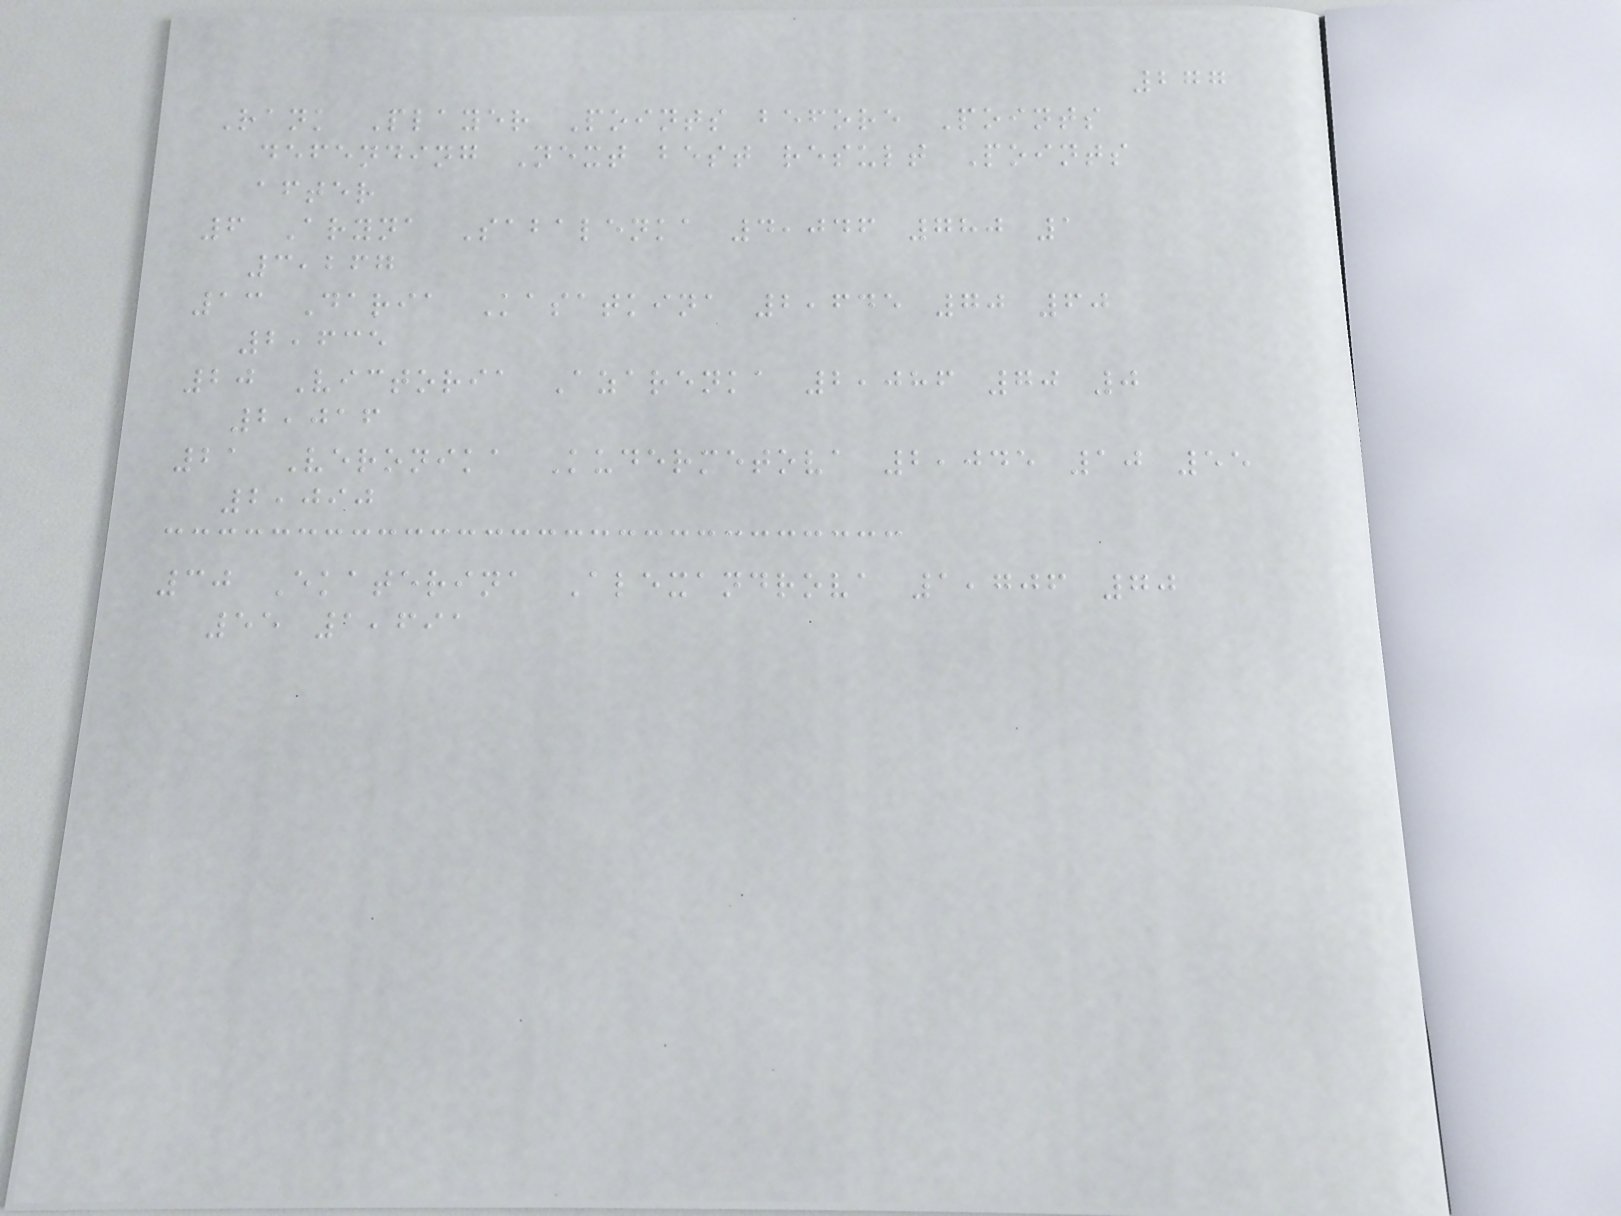277
Rank Player Points before Points
defending Next best result Points
after
6 Aryna Sabalenka 4,046 780 1
3,267
13 Daria Kasatkina 2,645 70 60
2,635
20 Victoria Azarenka 2,086 70 0
2,016
21 Veronika Kudermetova 2,045 10 55
2,090
30 Ekaterina Alexandrova 1,706 70
55 1,691
